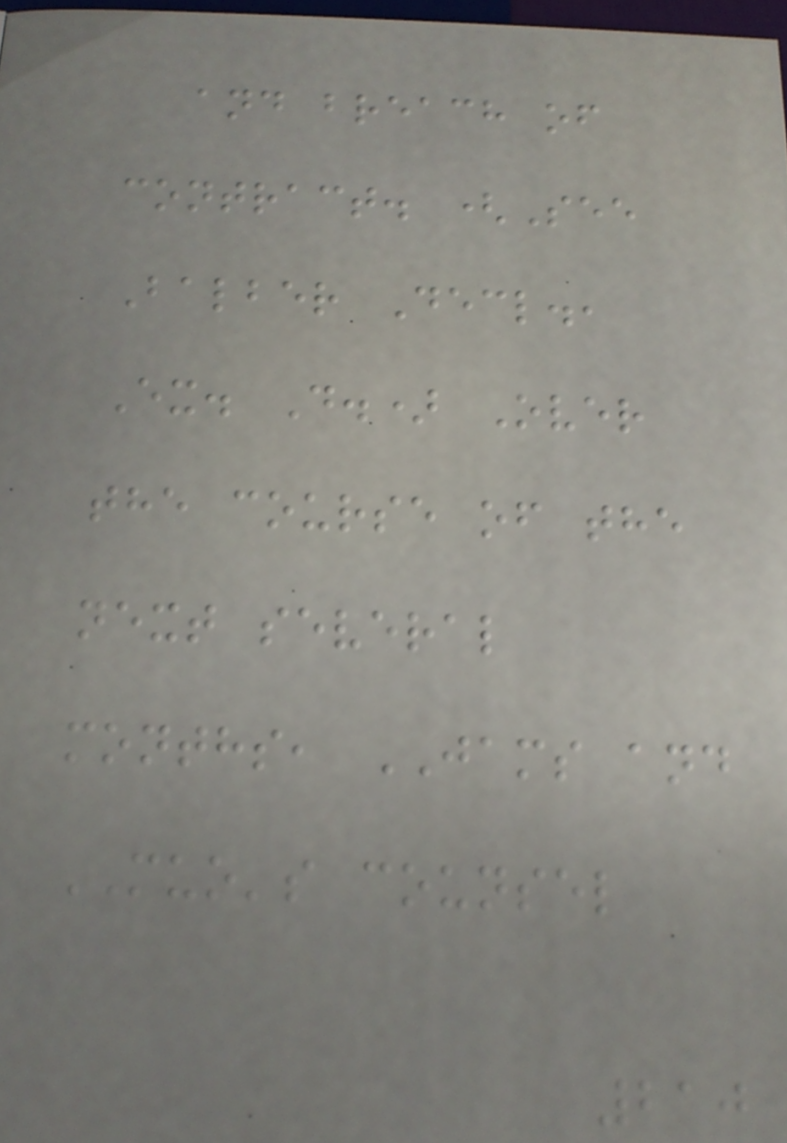and breach of
contract. (See
Balber Decl.,
Ex. D.) Over
the course of the
next several
months, JAMS and
MUO's counsel
210
